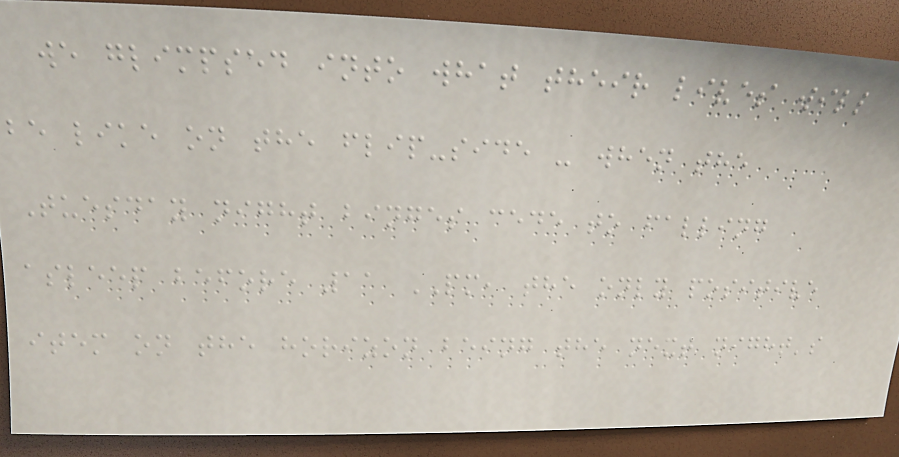we glimpsed into what their lives will
be like on the flip-side - when the
Tuesday night binges cede to falling
asleep before 11 PM, the only positive
item on the horizon being the next night's
